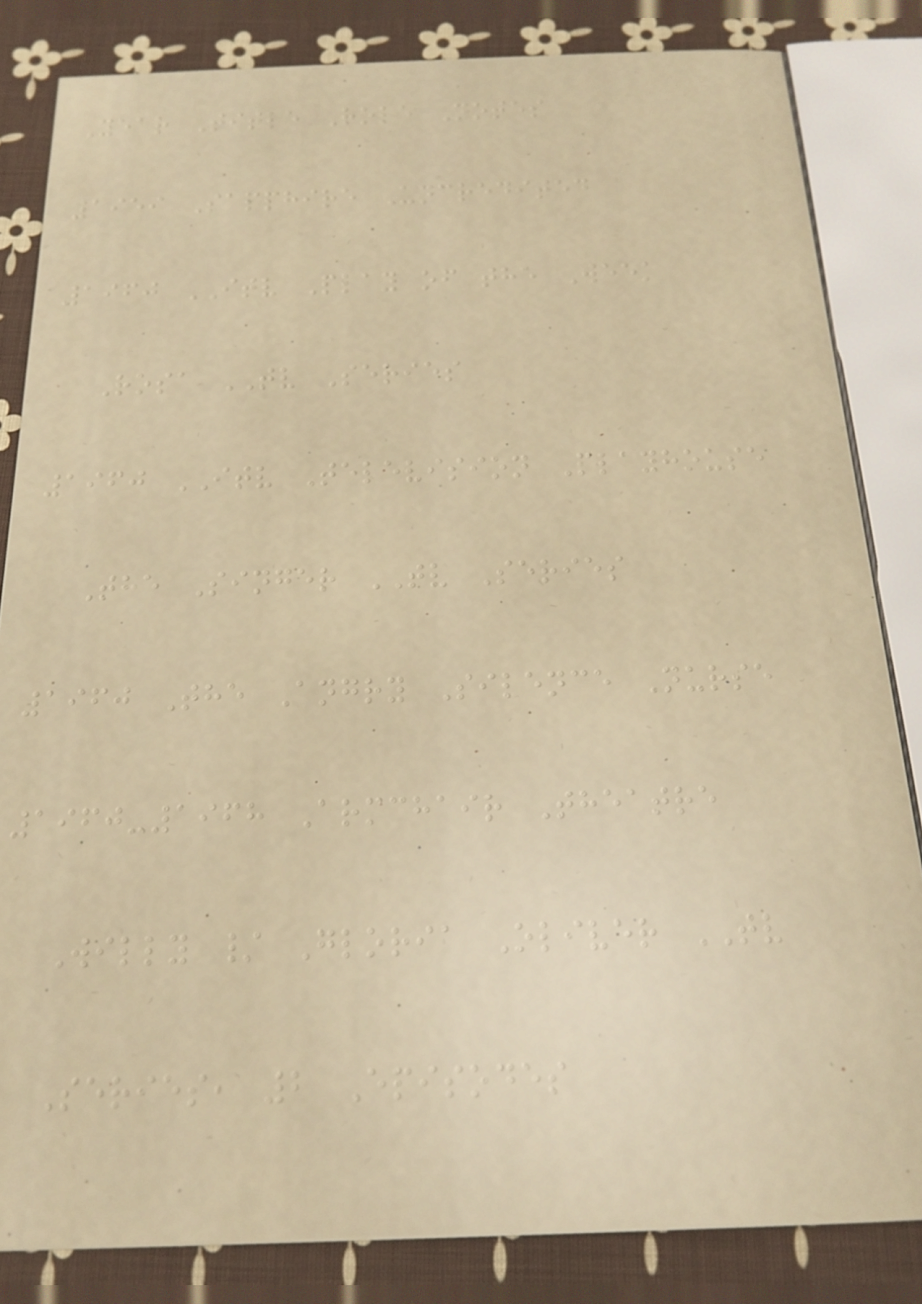Year Title Role Notes
1959 Sapphire Uncredited
1960 ITV Play of the Week
Rosa TV Series
1960 ITV Television Playhouse
The Singer TV Series
1960 The Angry Silence Nurse
1960-1968 Armchair Theatre
Willy / Gloria Oliver TV
Series, 2 Episodes
